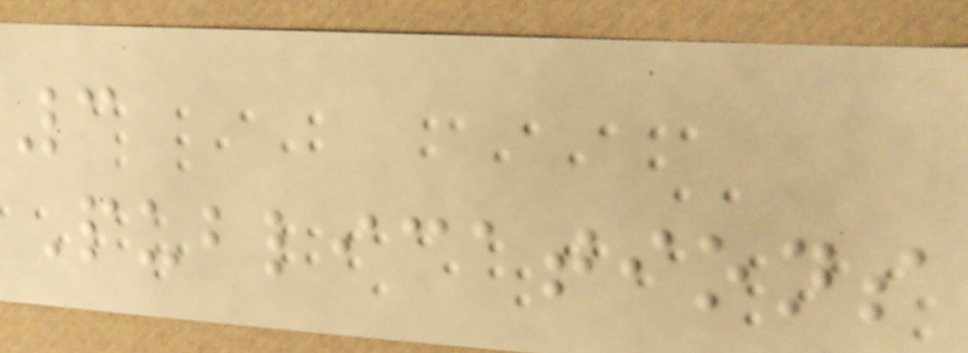3
Publications
